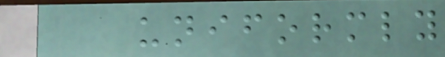uniformly
